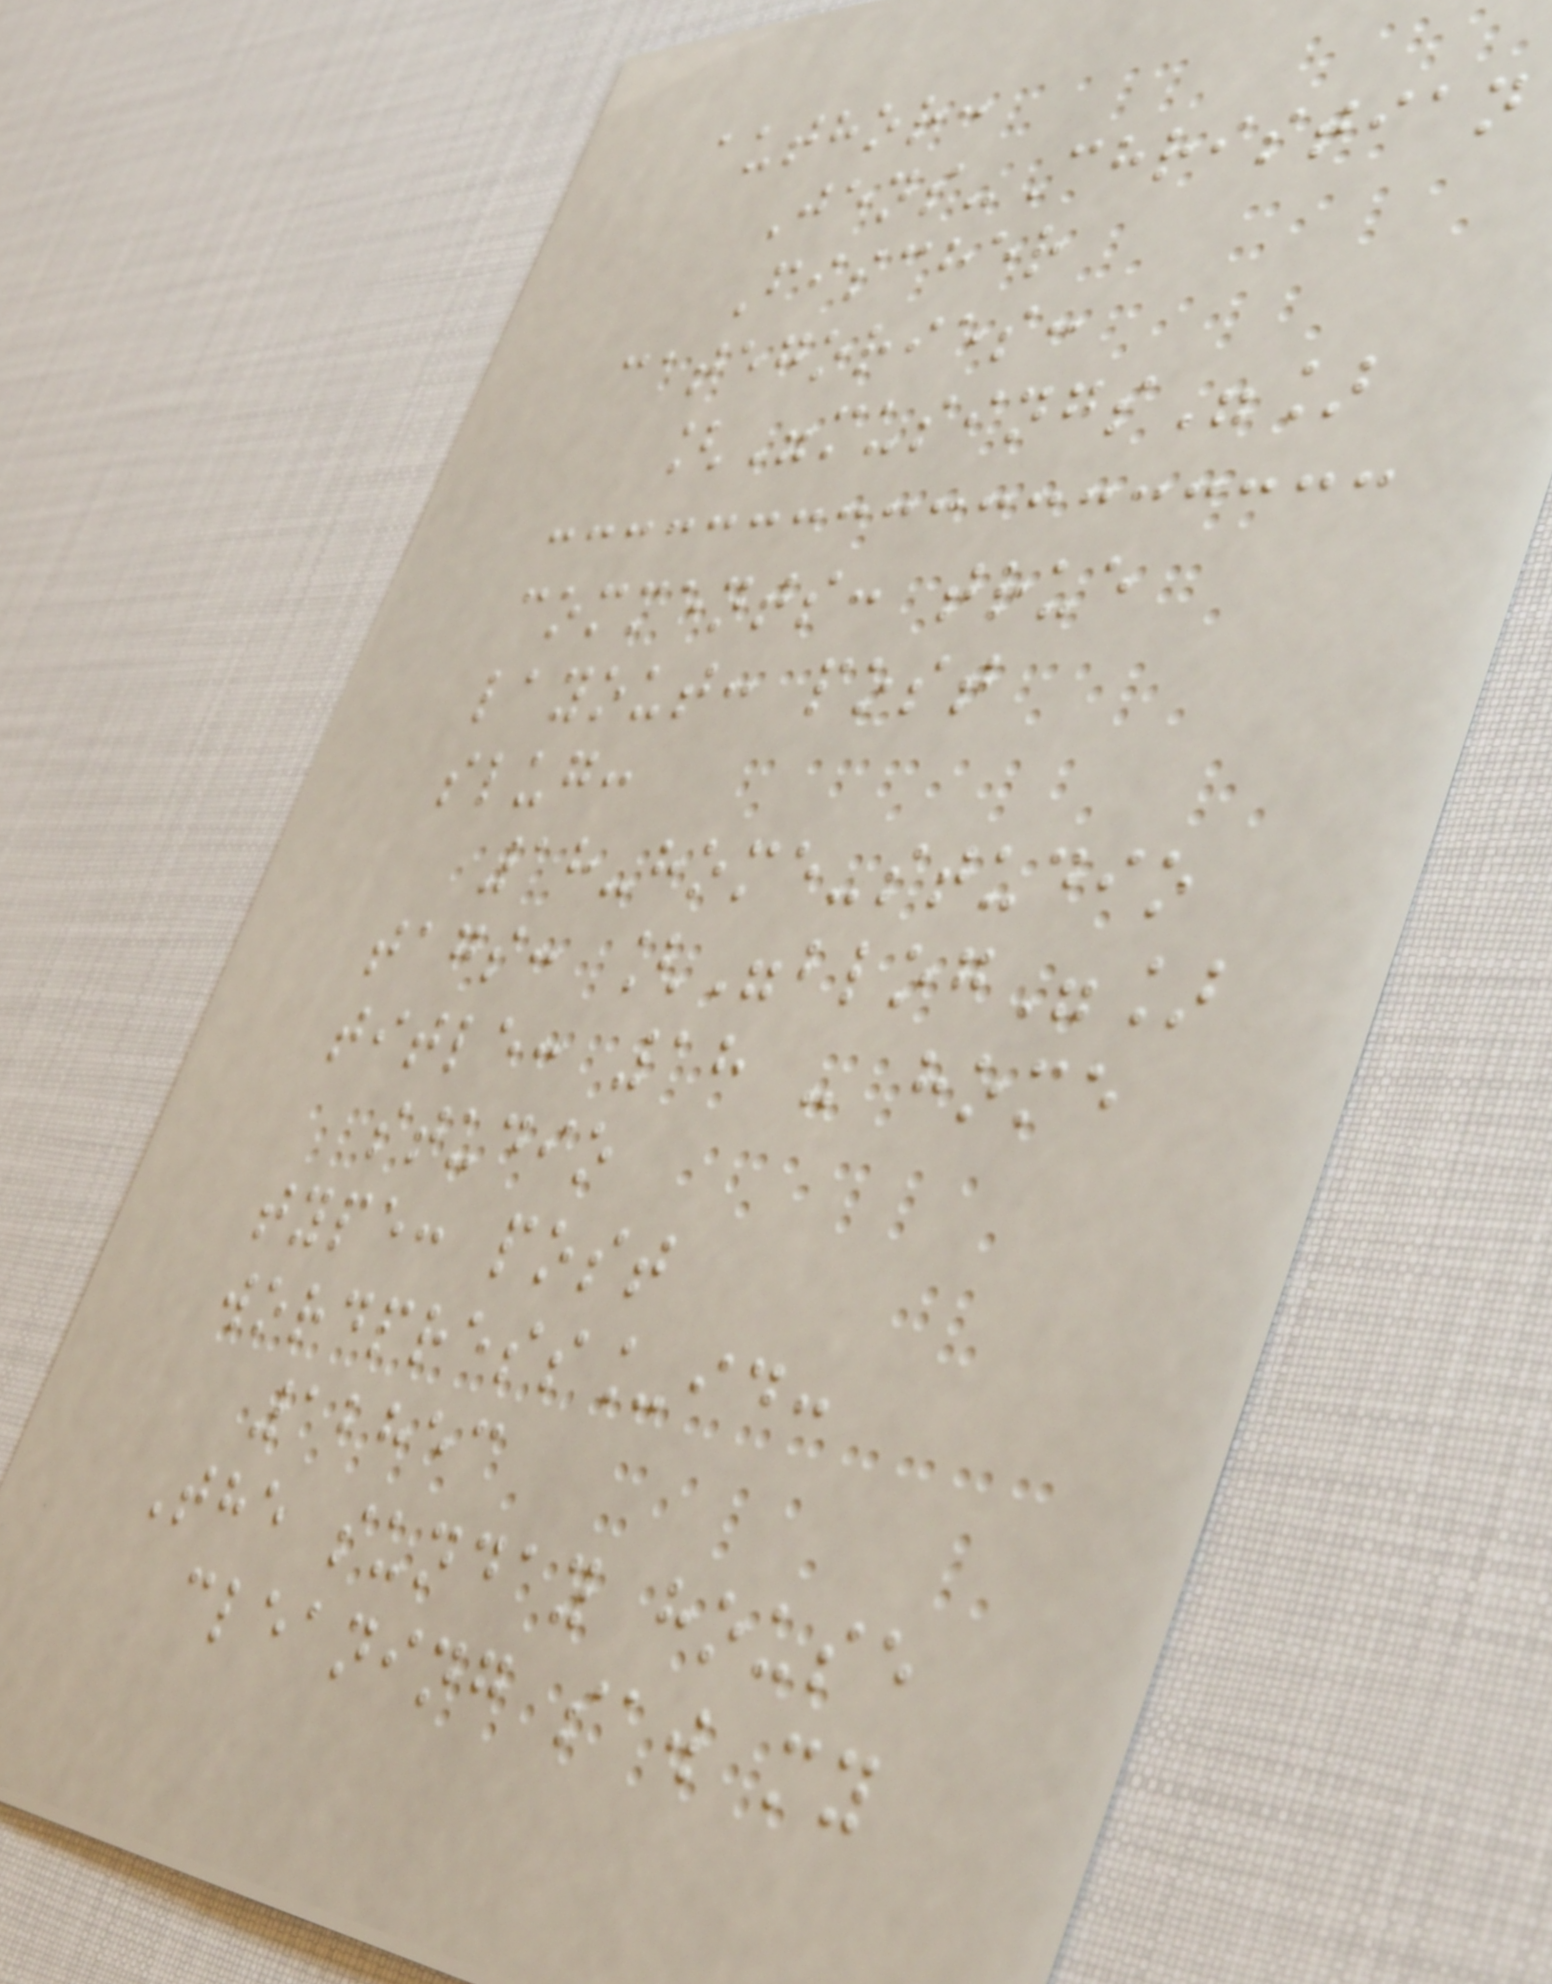author:
Jens-Christian
Fischer
categories:
["musings"]
comments: true
layout: post
slug:
18-home-studio
tags: ["blog"]
title: 18 - home
studio
type: post
wordpress_id:
12853
The sunday house
cleaning saw my
